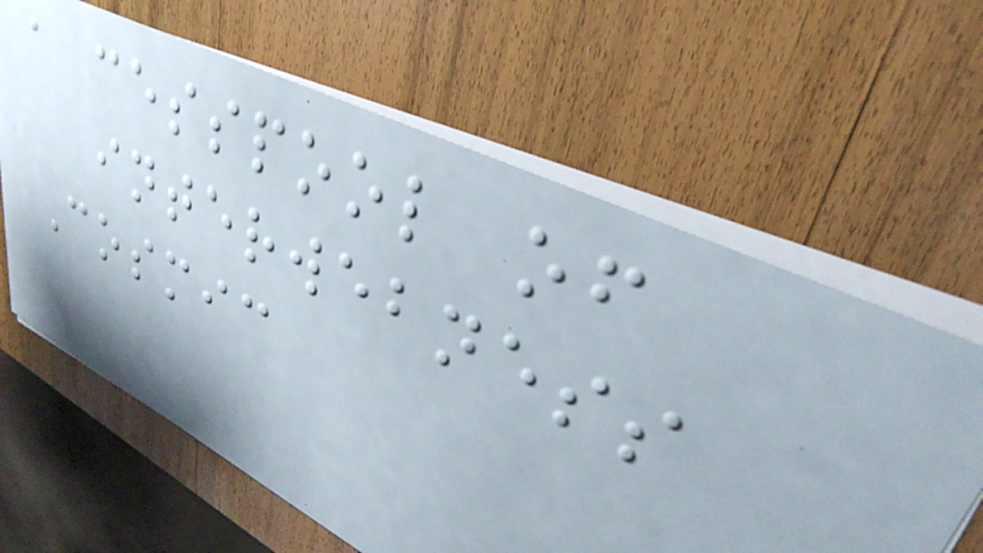a cesspool of
interwebness
Cosmic
